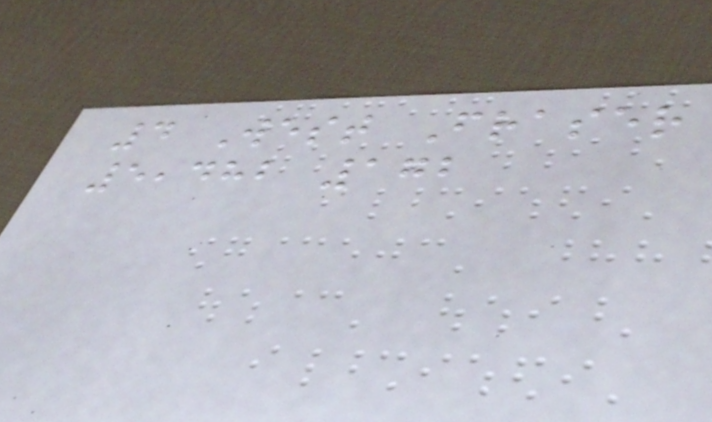4 West Fraser
5,482 172
